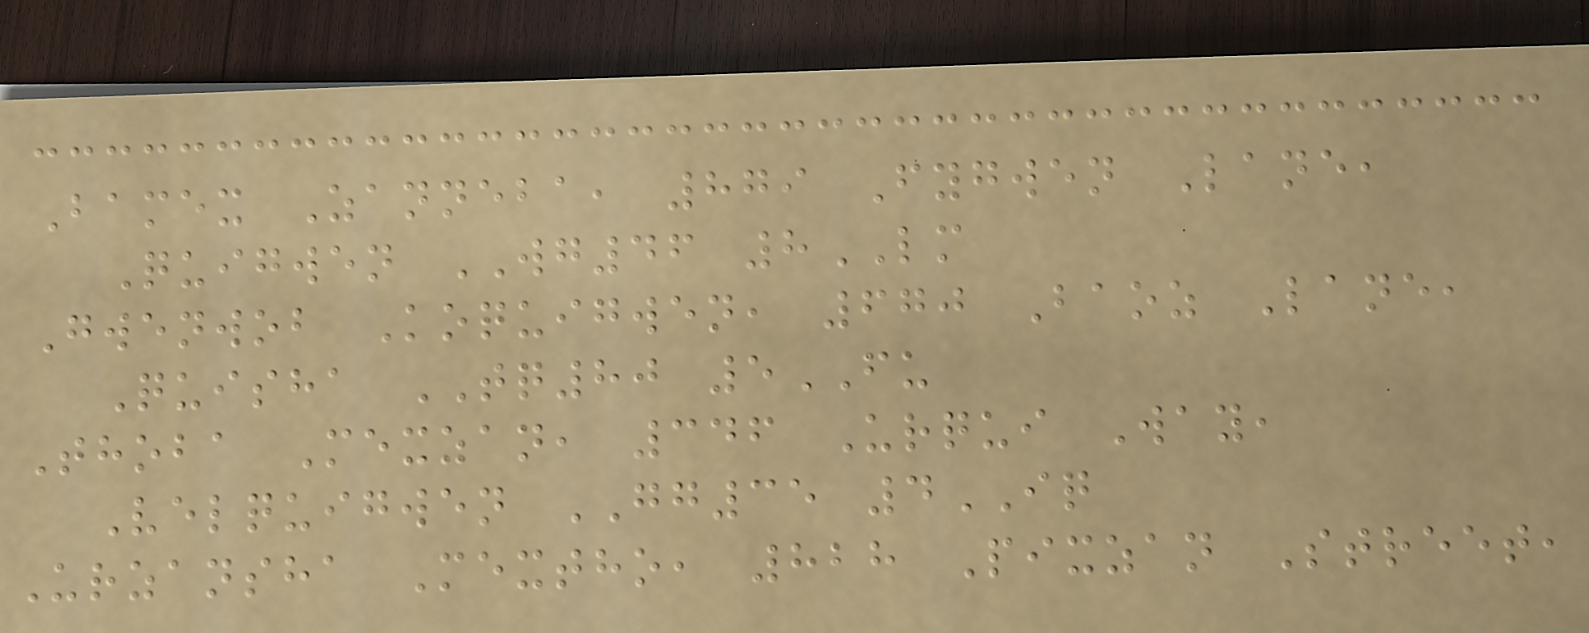Bamex Zanneba, 879 Fygwen Lane,
Quigwen WG46 8LM
Gwenwob Koquigwen, 670 Baoz Lane,
Quisha TQ80 5FU
Thoba Mexzan, 346 Urqui Way,
Velquigwen GG35 4IQ
Urzansha Mextho, 828 Pixzan Street,
